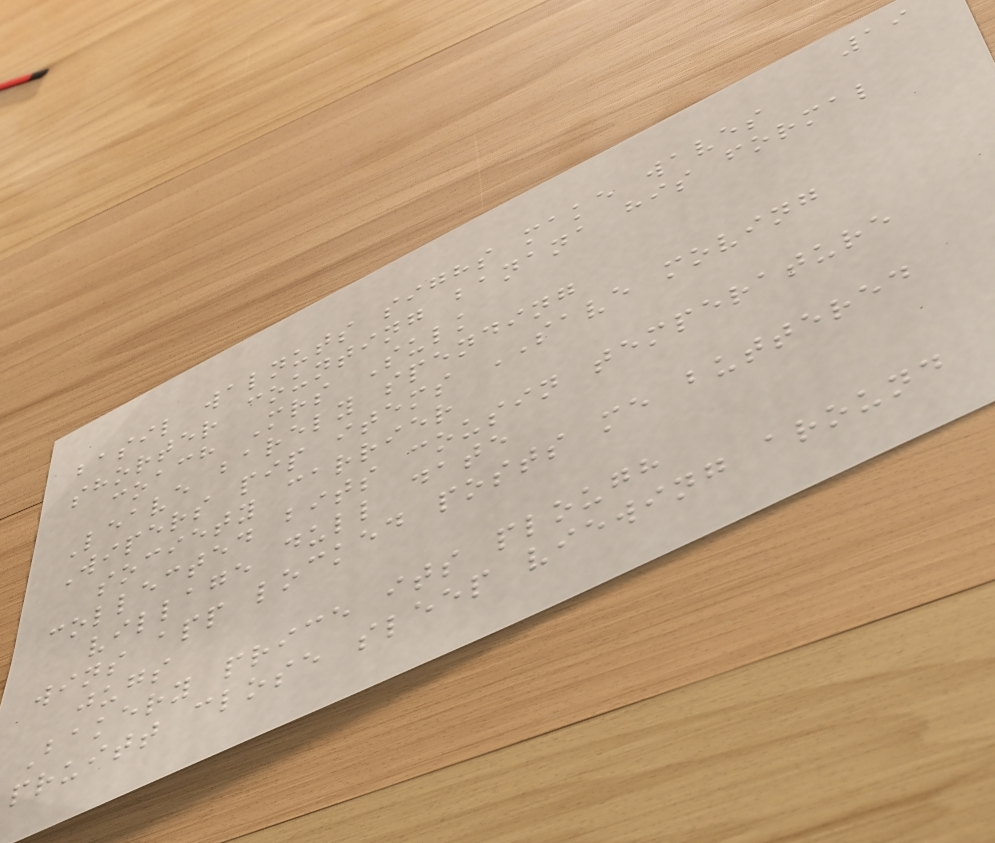19
basil walnuts sighs make waves
shorter counting banana his formal
coach Mrs Sulk
Leave barely spending
Wipers pip items SAVE moving
society carrier
collected bits cousin temperature
village dull date
wins app locked posts me buttered
jugs
Bakery price its plough
pruitt close sleep viewing around
